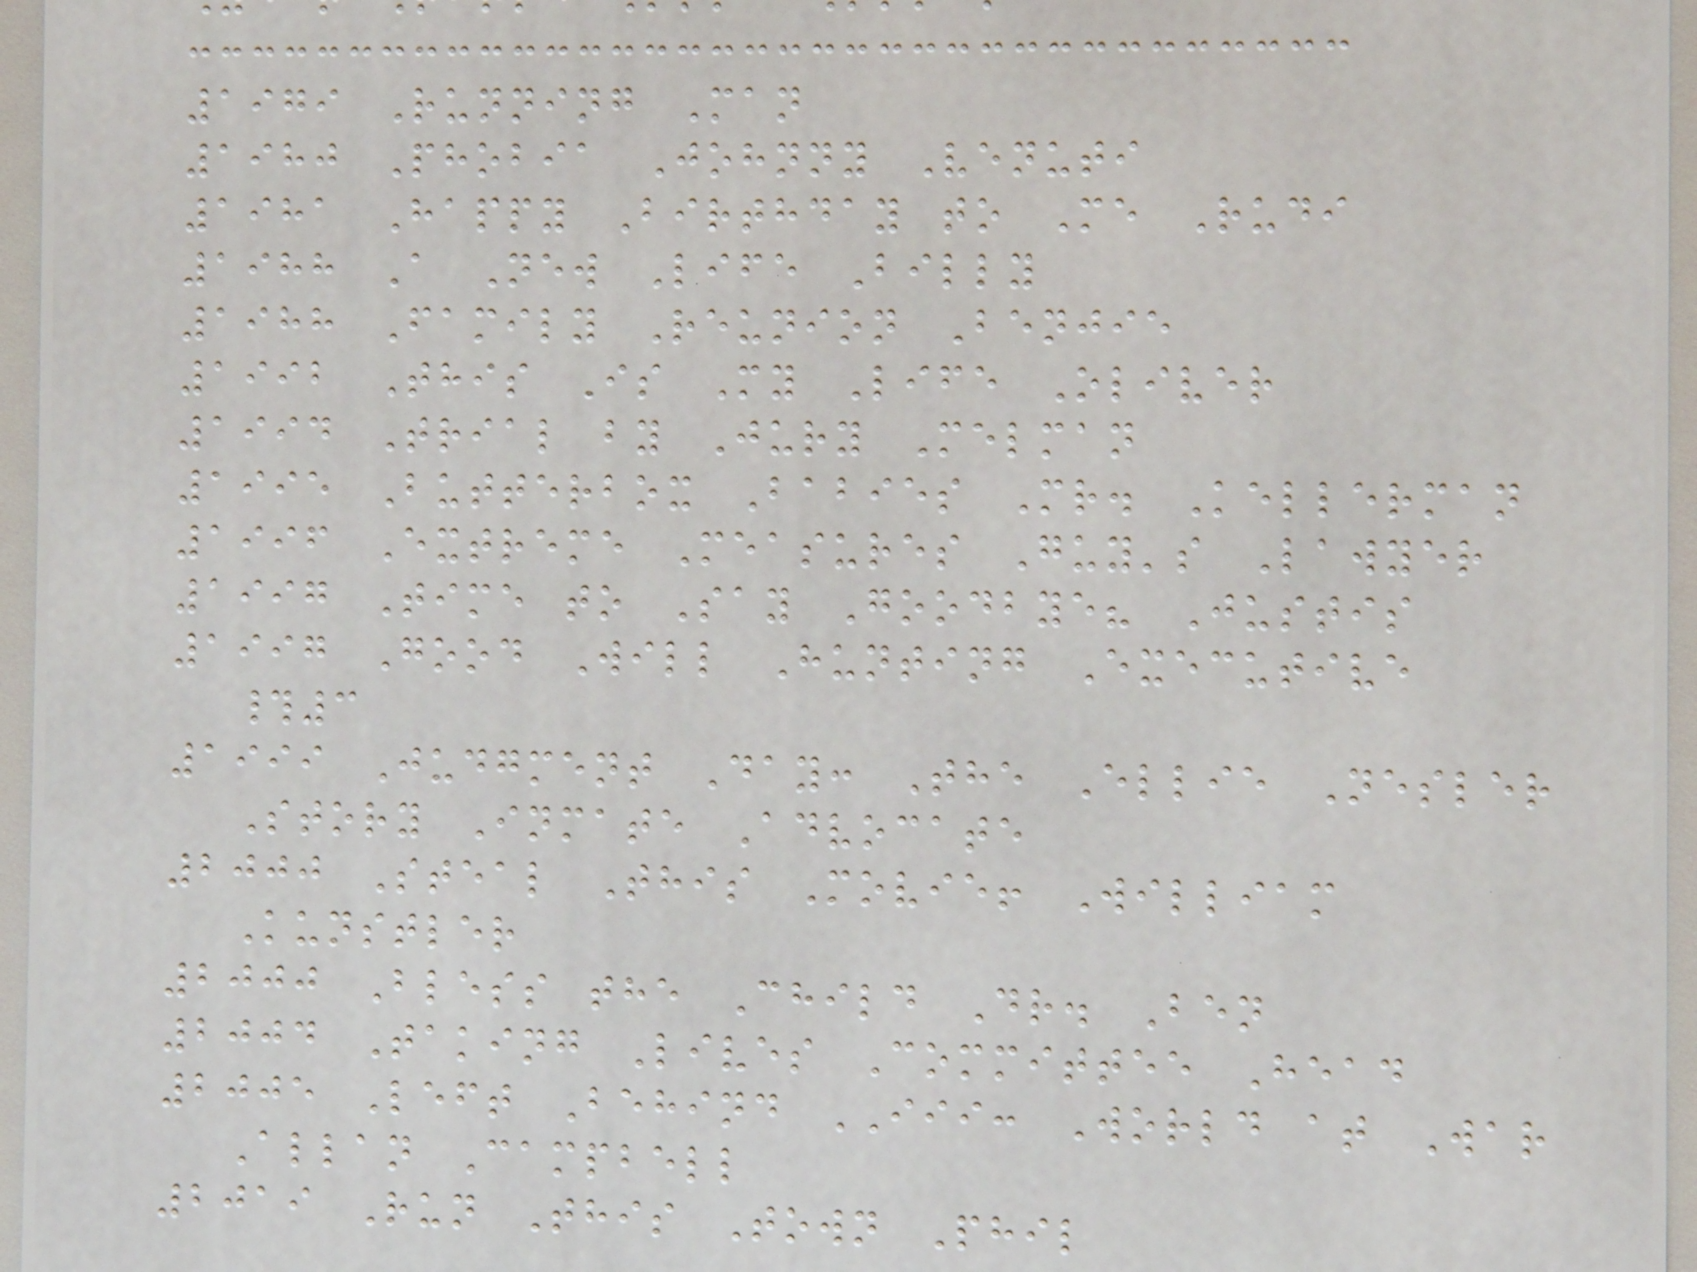1979 Running Man
1980 Phobia Johnny Venuti
1981 Happy Birthday to Me Rudi
1988 A New Life Billy
1988 Family Reunion Benjie
1992 This Is My Life Oliver
1994 Trial by Jury Melman
1995 Butterbox Babies Mr. Kellerman
1996 Extreme Measures Guy's Lawyer
1997 Time to Say Goodbye? Justis
1997 Good Will Hunting Executive
#3
1999 Judgment Day: The Ellie Nesler
Story Inmate Advocate
2000 Steal This Movie! William
Kunstler
2000 Bless the Child Dr. Ben
2004 Taking Lives Committee Head
2005 Left Behind III: World at War
Allan Campbell
2019 Run This Town Phil
